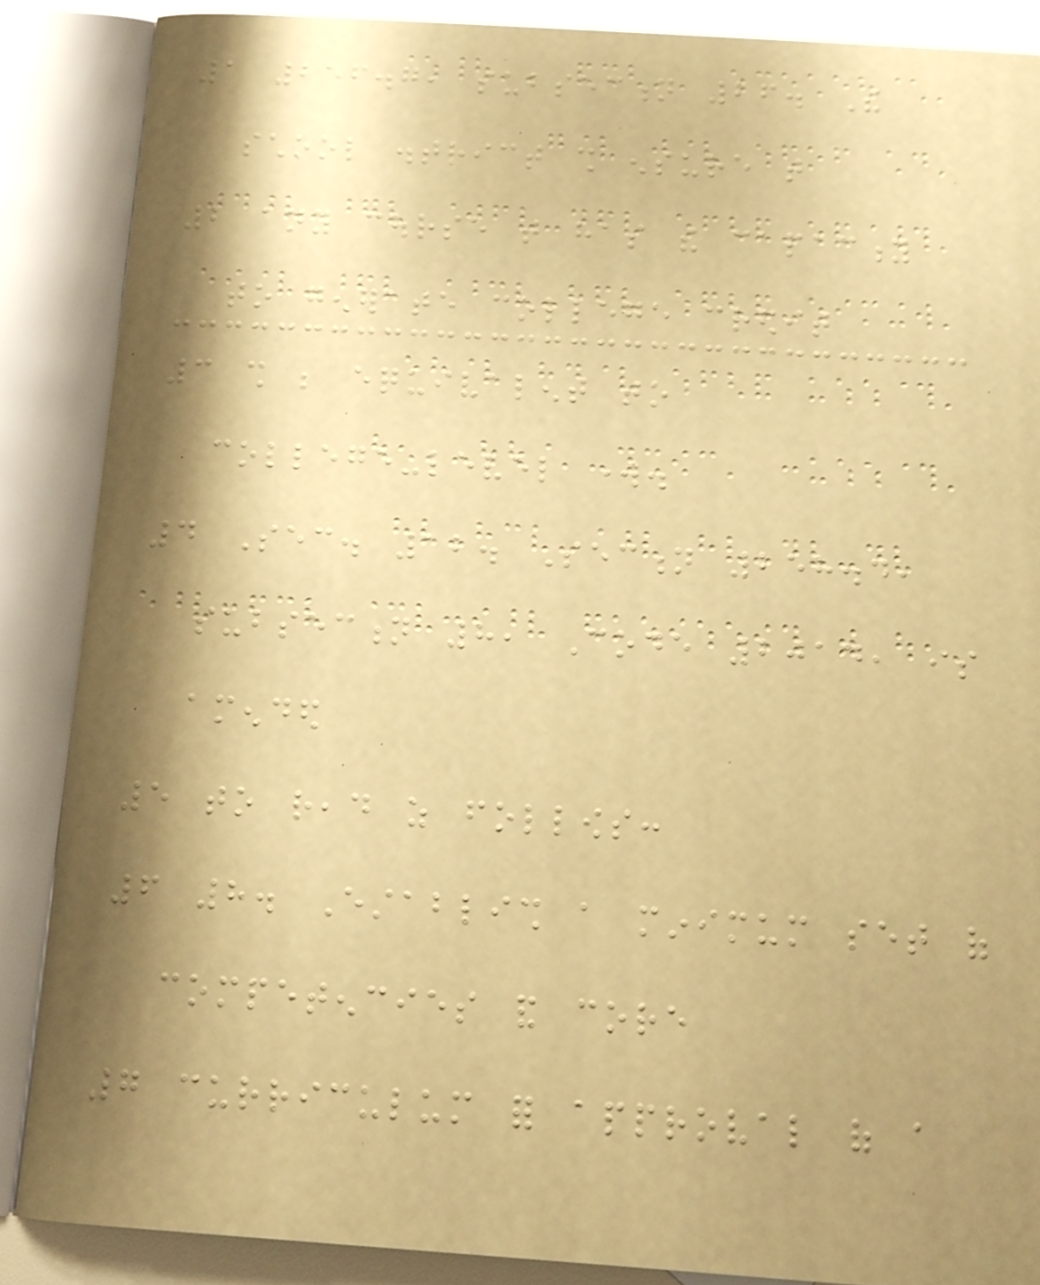1 256.7, subsection 26. The
school district shall ensure that
2 any course that has the capacity
to generate college credit
3 shall be equivalent to
college-level work.
4 Sec. 12. Section 258.4,
subsection 8, Code 2014, is
amended
5 to read as follows:
6 8. Establish a minimum set of
competencies and core
7 curriculum for approval of a
